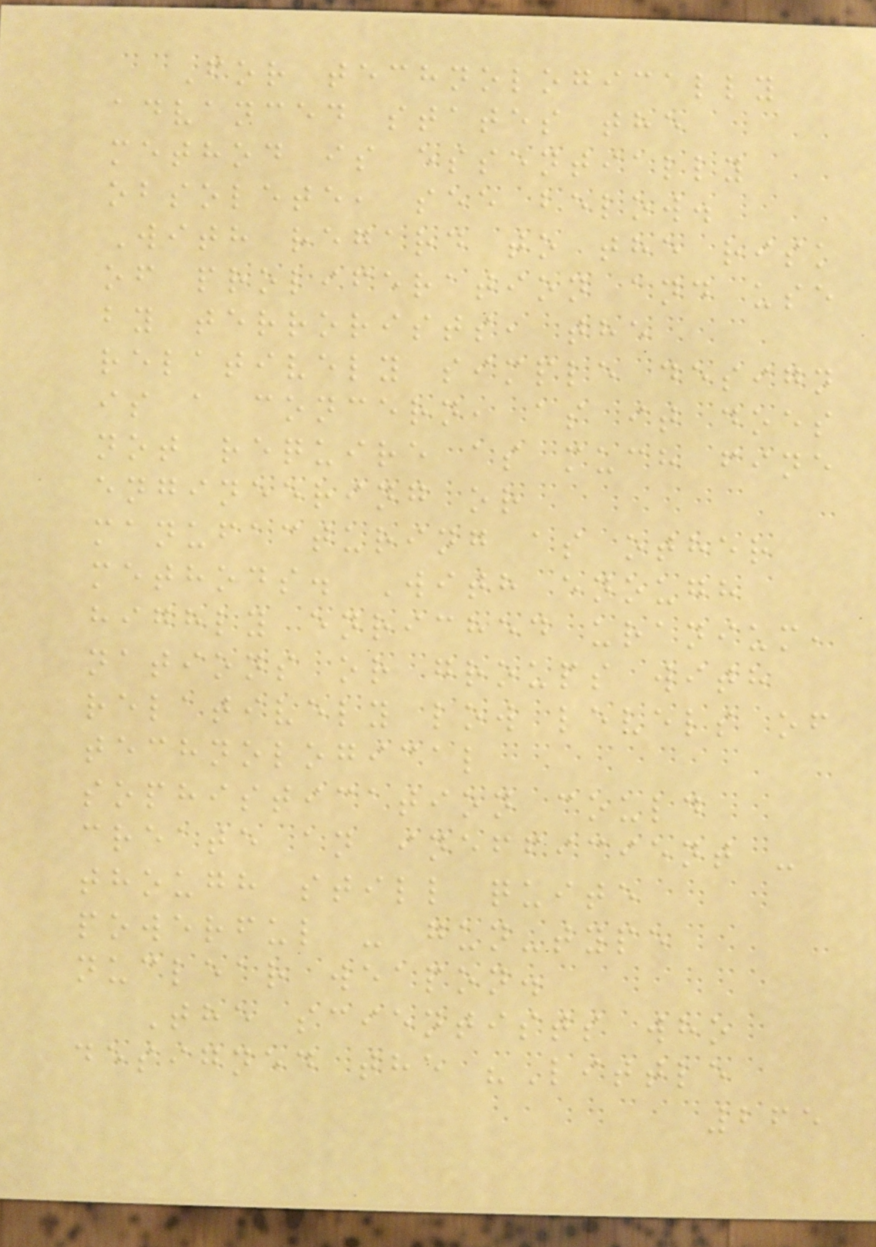For technologically
advanced states the
method is essentially
obsolete, see below.
With regard to the risk
of proliferation and use
by terrorists, the
relatively simple design
is a concern, as it does
not require as much fine
engineering or
manufacturing as other
methods. With enough
highly enriched uranium,
nations or groups with
relatively low levels of
technological
sophistication could
create an inefficient -
though still quite
powerful - gun-type
nuclear weapon.
The scientists who
designed the "Little
265
